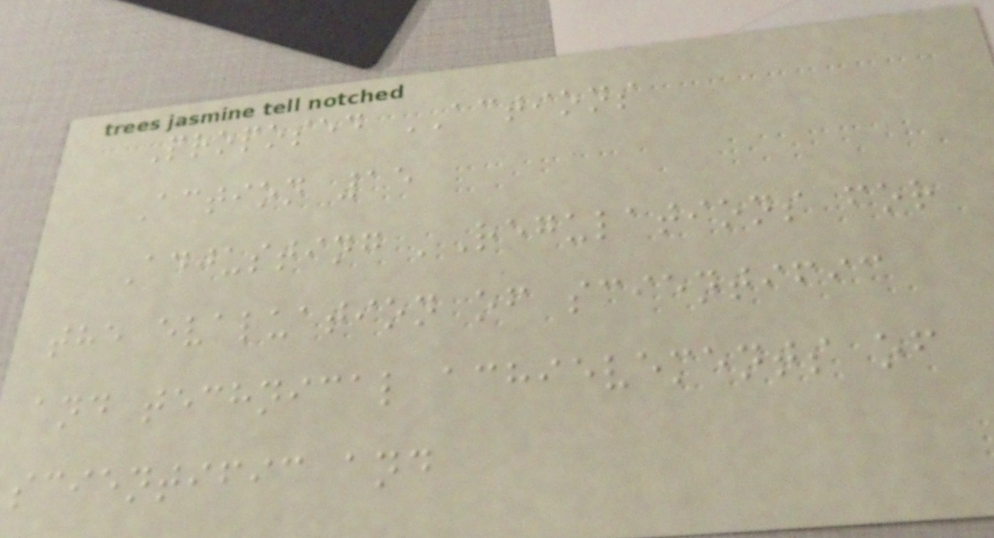Proposed ACTIONS
Action 15
Adjusting 'Regulations for
the evaluation of scientific
and technical achievements of
scientific and
